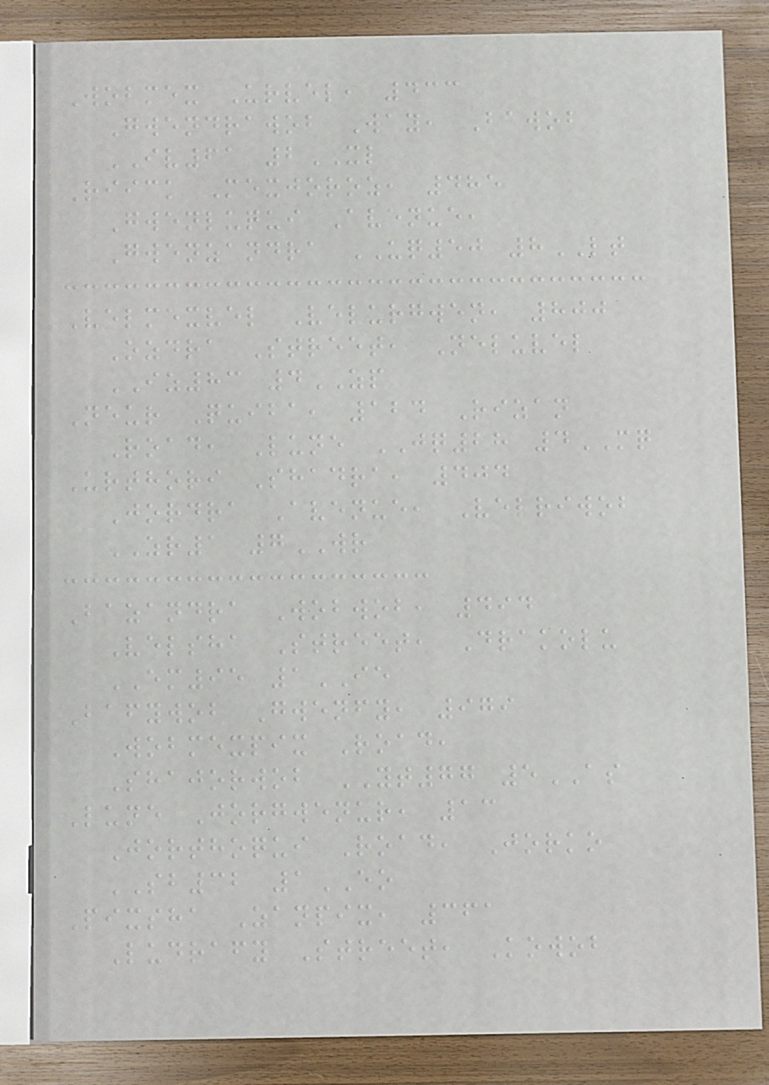Wobmex Urvel, 433
Gwendrawob Way, Bawob
IV61 2XL
Riick Mexjoroz, 485
Gwenluqui Avenue,
Gwenzandra UQ50 8LT
Velmexvel Velurgwen, 800
Ozdra Street, Neluvel
IZ83 4ZP
Neur Quiba, 124 Rizan
Road, Lune JQ28 4MQ
Urthori Shadra, 404
Jordra Avenue, Velriwob
ZR1 7WR
Bazandra Wobwob, 494
Velsha Street, Drakolu
EM95 1IE
Bafywob Gwenfy, 979
Wobmexpix Road,
Shajorwob YT77 5AS
Lune Jorgwenur, 13
Jorthoqui Road, Jorko
SB32 1EO
Pixsha Zanpix, 361
Ludrafy Street, Kowob
